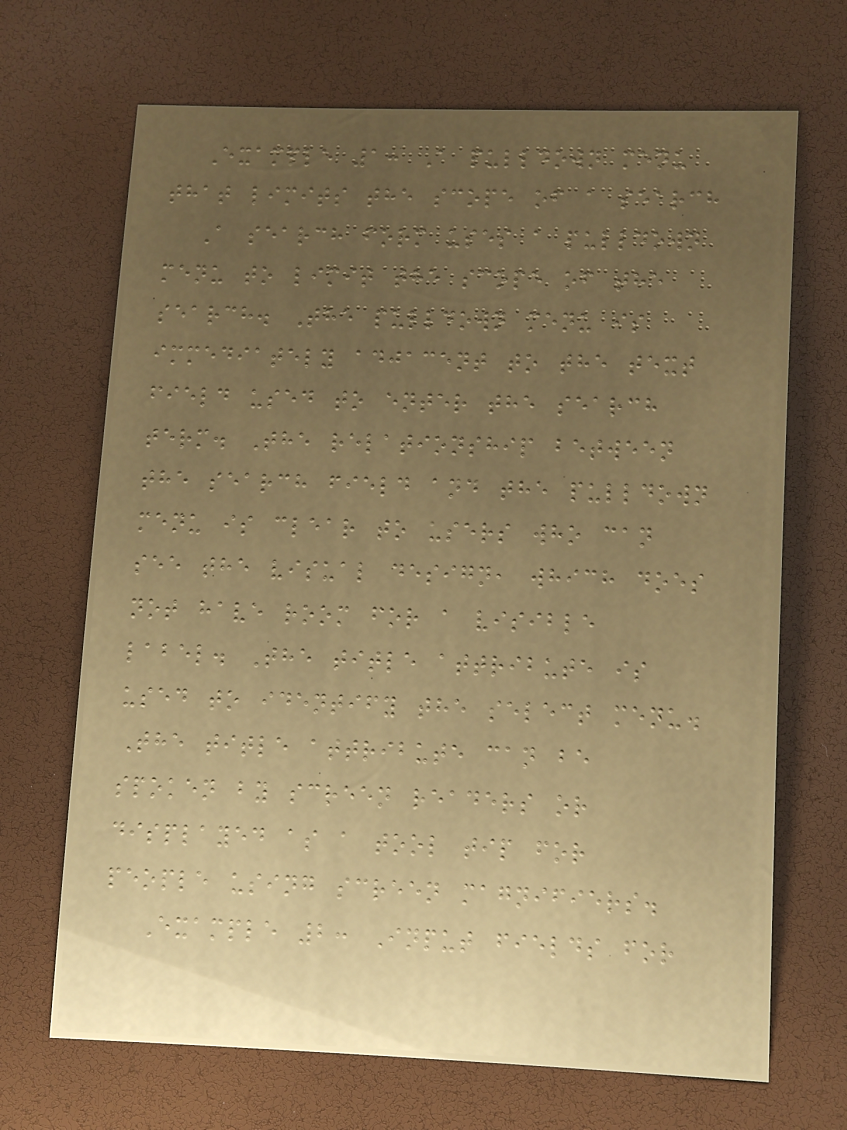Example 1: A pulldown menu
that limits the scope of a search
A search form uses a pulldown
menu to limit the scope of the
search. The pulldown menu is
immediately adjacent to the text
field used to enter the search
term. The relationship between
the search field and the pulldown
menu is clear to users who can
see the visual design, which does
not have room for a visible
label. The title attribute is
used to identify the select menu.
The title attribute can be
spoken by screen readers or
displayed as a tool tip for
people using screen magnifiers.
Example 2: Input fields for
